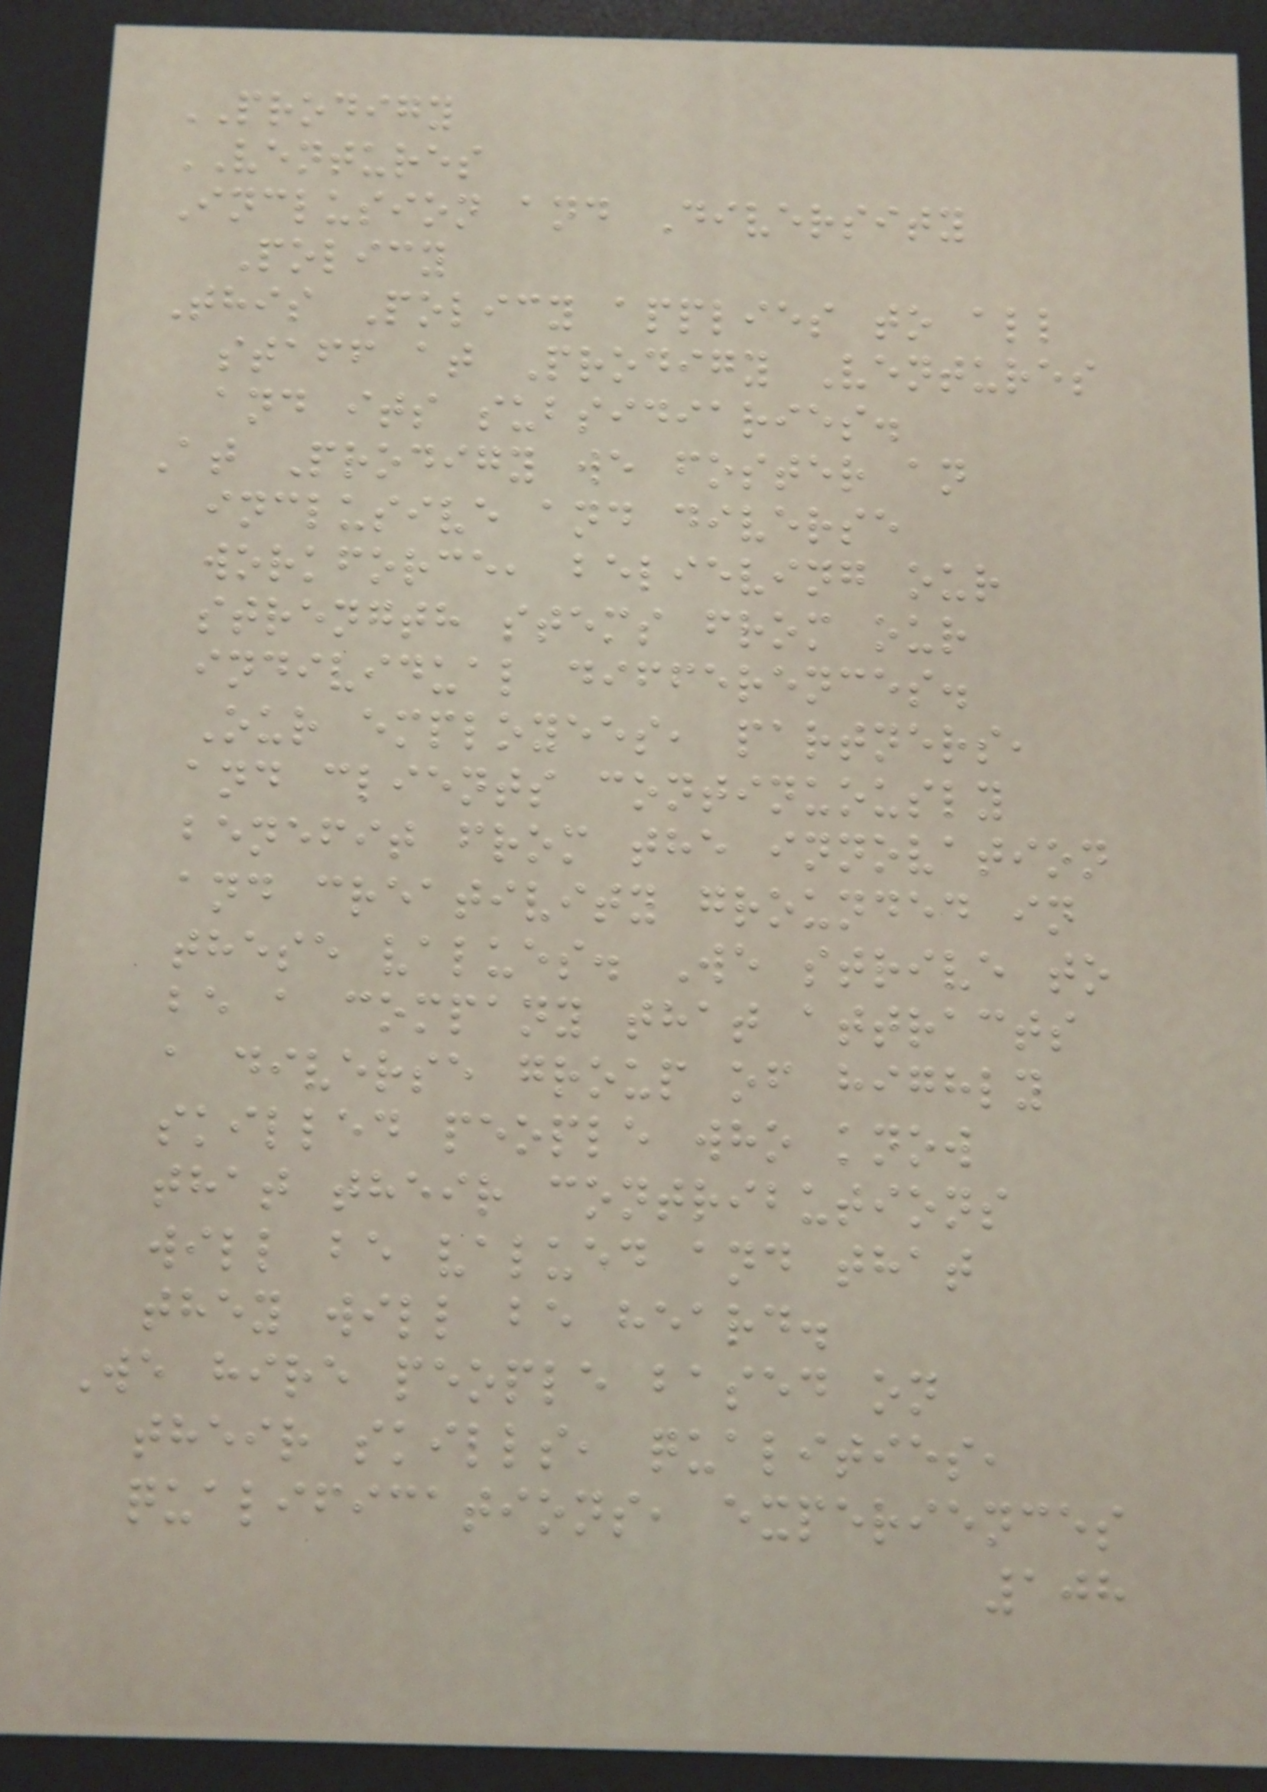PRODIGY
VENTURES
Inclusion and Diversity
Policy
This Policy applies to all
staff at Prodigy Ventures
and its subsidiaries.
At Prodigy we foster an
inclusive and diverse
workforce, believing our
strength stems from our
individual differences.
Our employees, partners,
and clients continuously
benefit from the innovation
and creativity grounded in
these values. We strive to
be a company that attracts
a diverse group of highly
skilled people who know
that their contributions
will be valued and that
they will be heard.
We hire people based on
their skills, qualities,
qualifications, experiences
108
